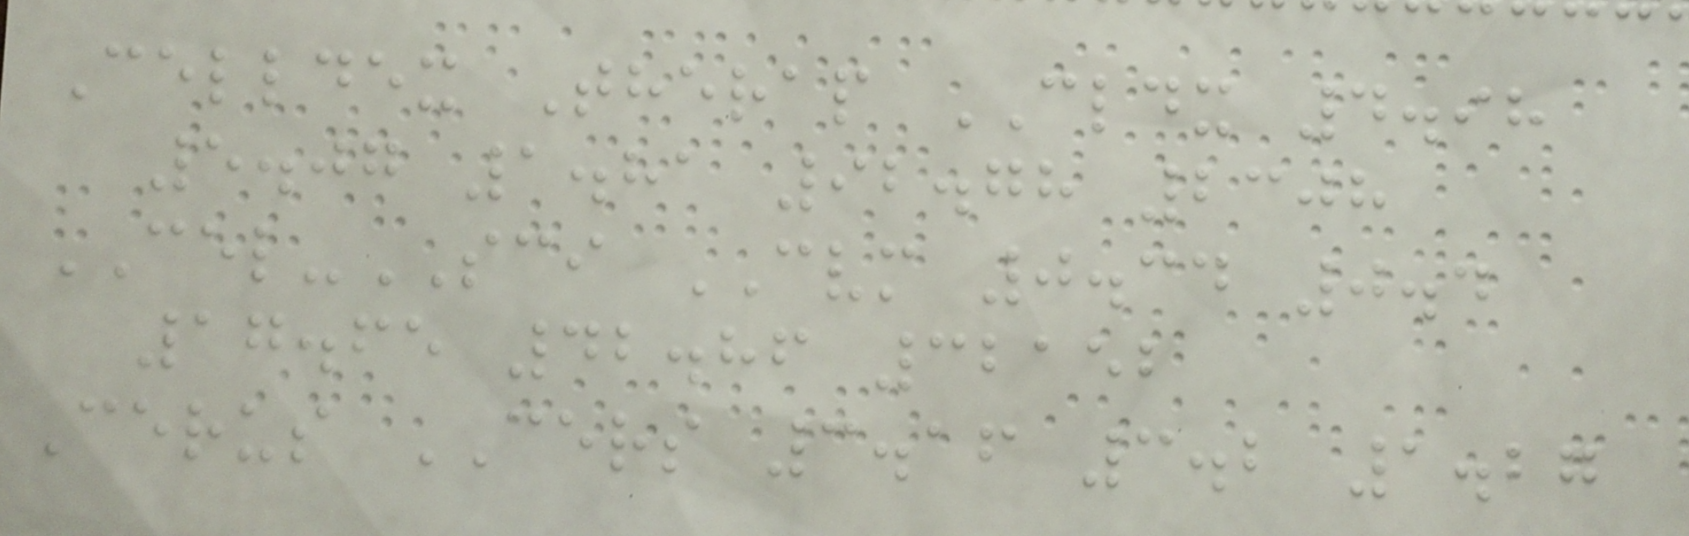Celldex Therap CLDX 4.98
5.07 1.81 92.78 2308
CEL-SCI CVM 0.34 0.4
17.65 42.86 32152
Cerus CERS 3.16 3.2 1.27
